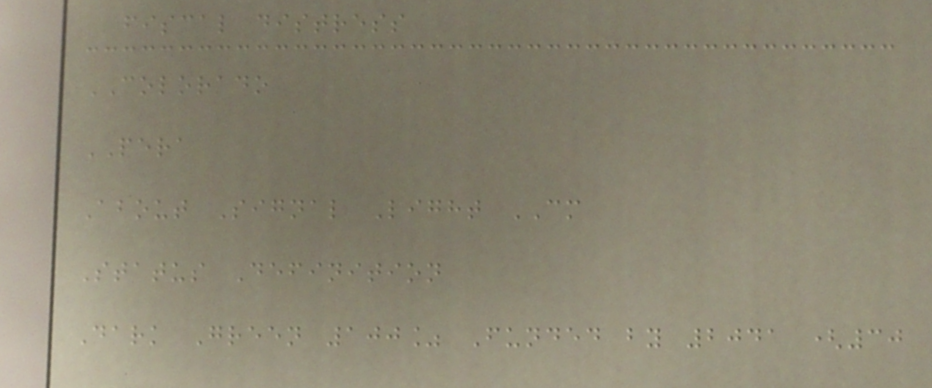fiscal distress
COLORADO
PERA
About Signal Light CM
Status Definition
Dark Green 100% Funded by 2041 (30
